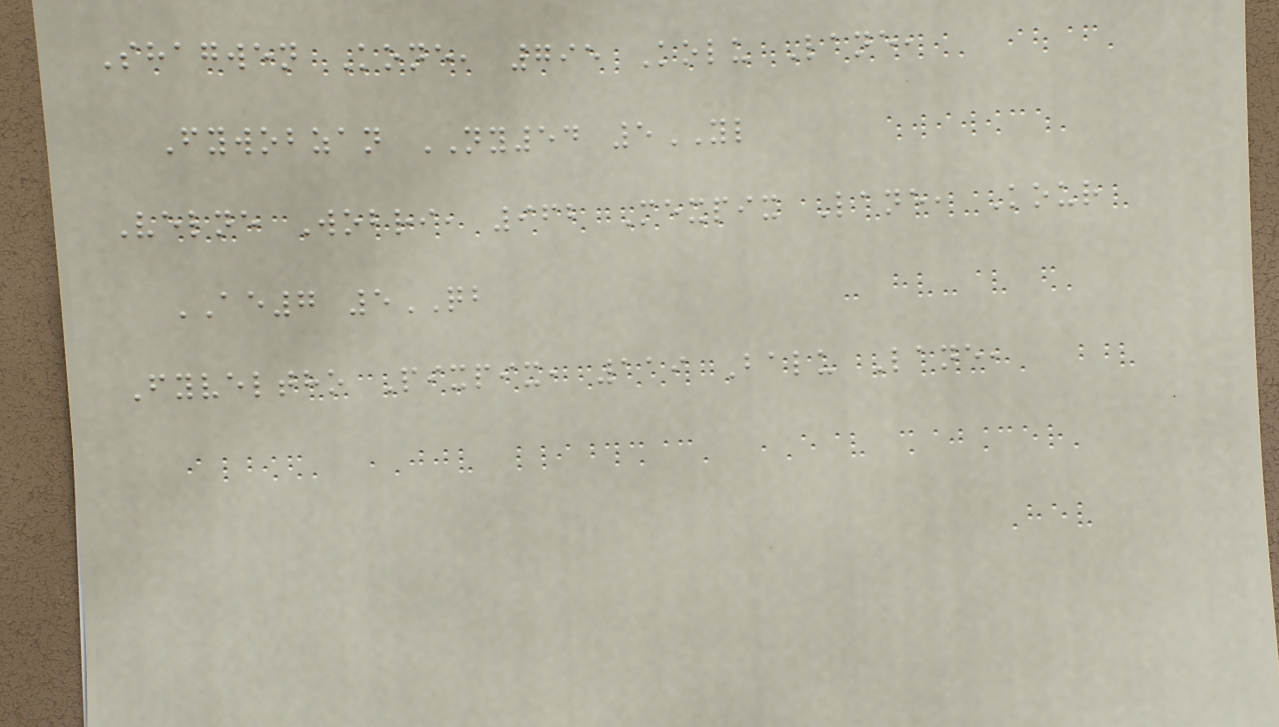Shagwen Kone, 795 Kolu Lane,
Fywobzan NY54 5YL
Velne Wobri, 962 Mexpix Lane, Kour
AE7 5QB
Fyveltho Pixpix, 119 Balu Lane,
